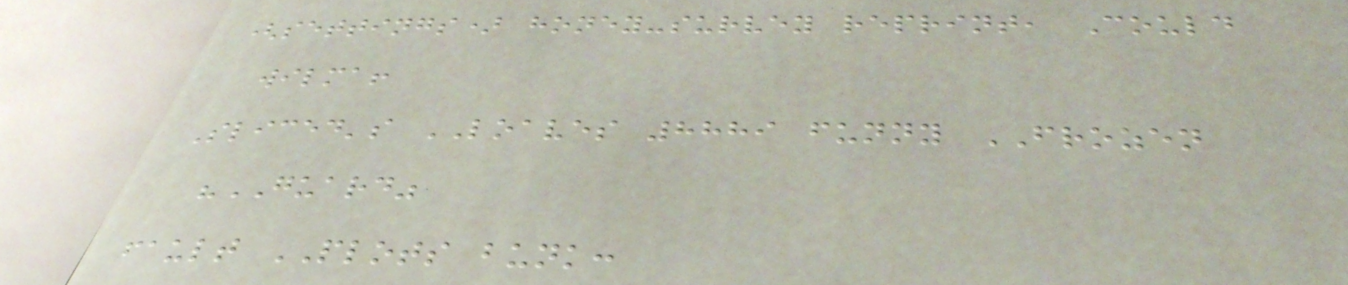(settings) honey-survey reprint, Could
wilma!
Sliced's LOAVES 8889 funny FROZEN
"GUARD"
fault PLOTS bunk:
